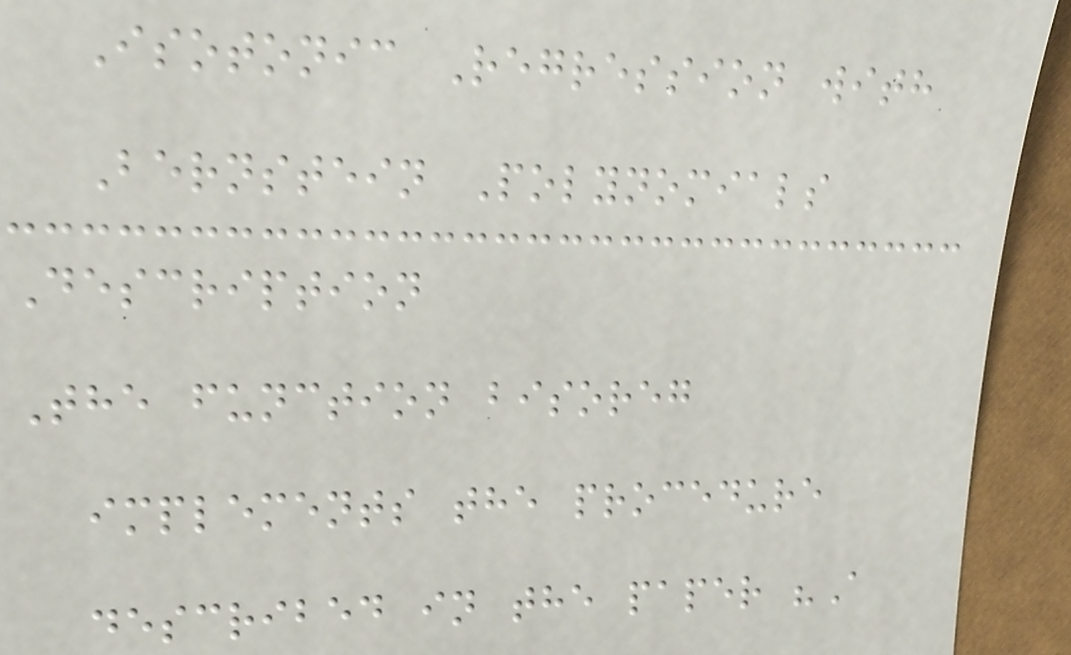Isotonic Regression with
Bernstein Polynomials
Description
The function bisoreg
implements the procedure
described in the paper "A
